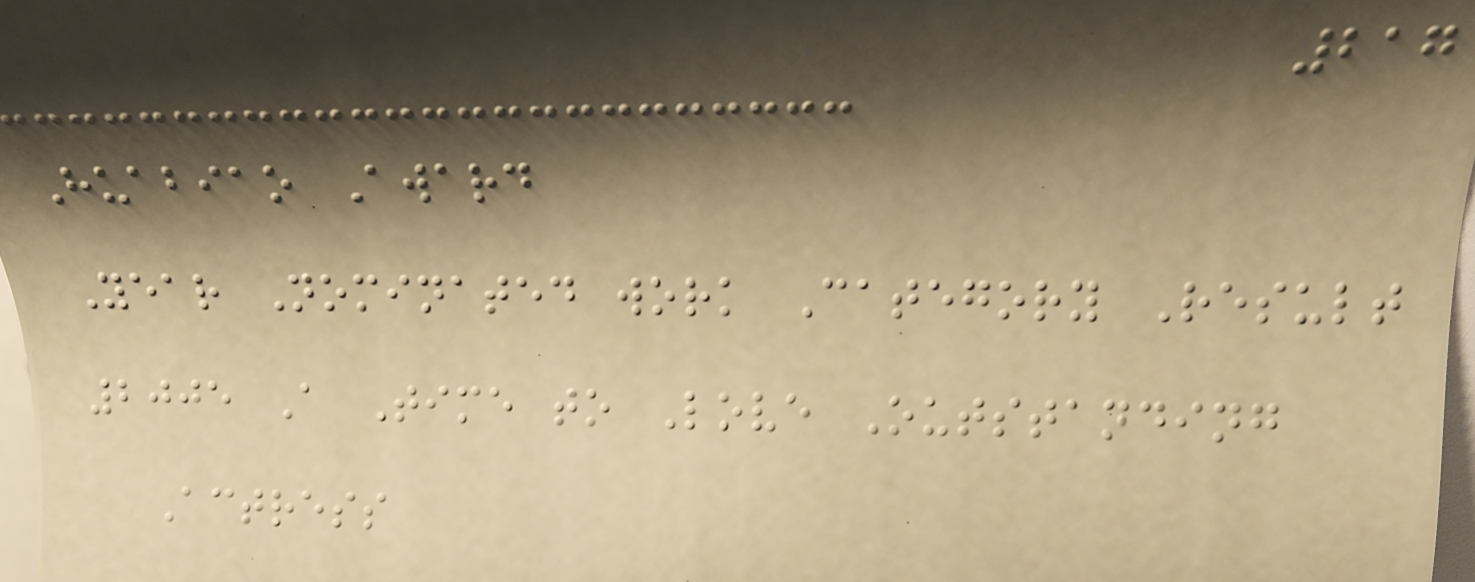217
Huabiao Award
Year Nominated work Category Result
2005 A Time to Love Outstanding
Actress
